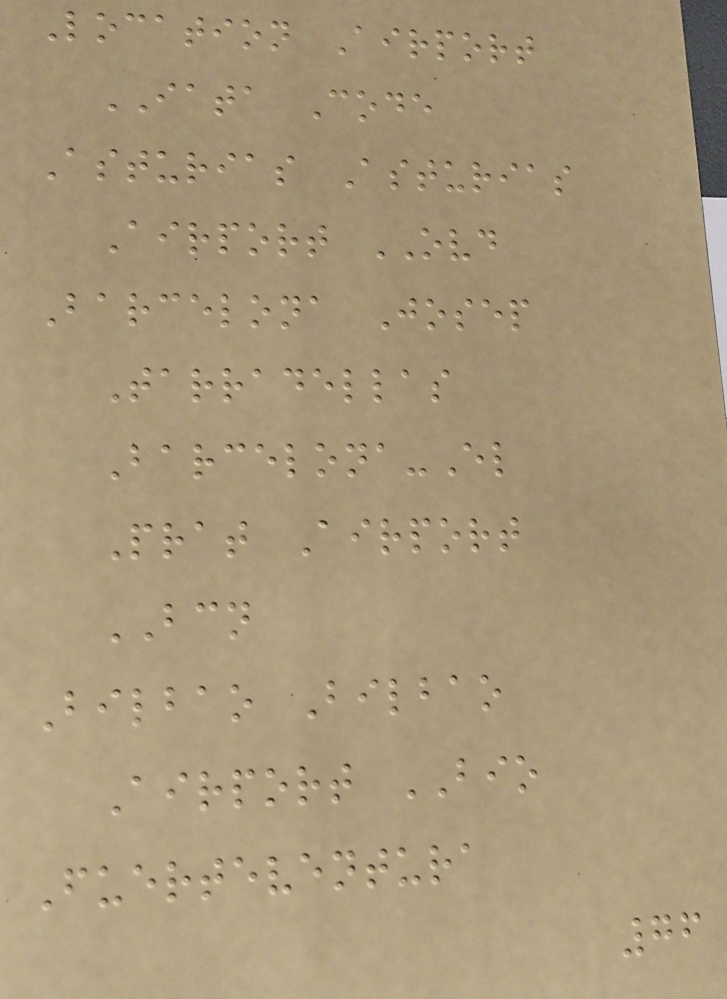Location Airport
IATA Code
Asturias Asturias
Airport OVD
Barcelona Josep
Tarradellas
Barcelona-El
Prat Airport
BCN
Bilbao Bilbao
Airport BIO
Fuerteventura
76
